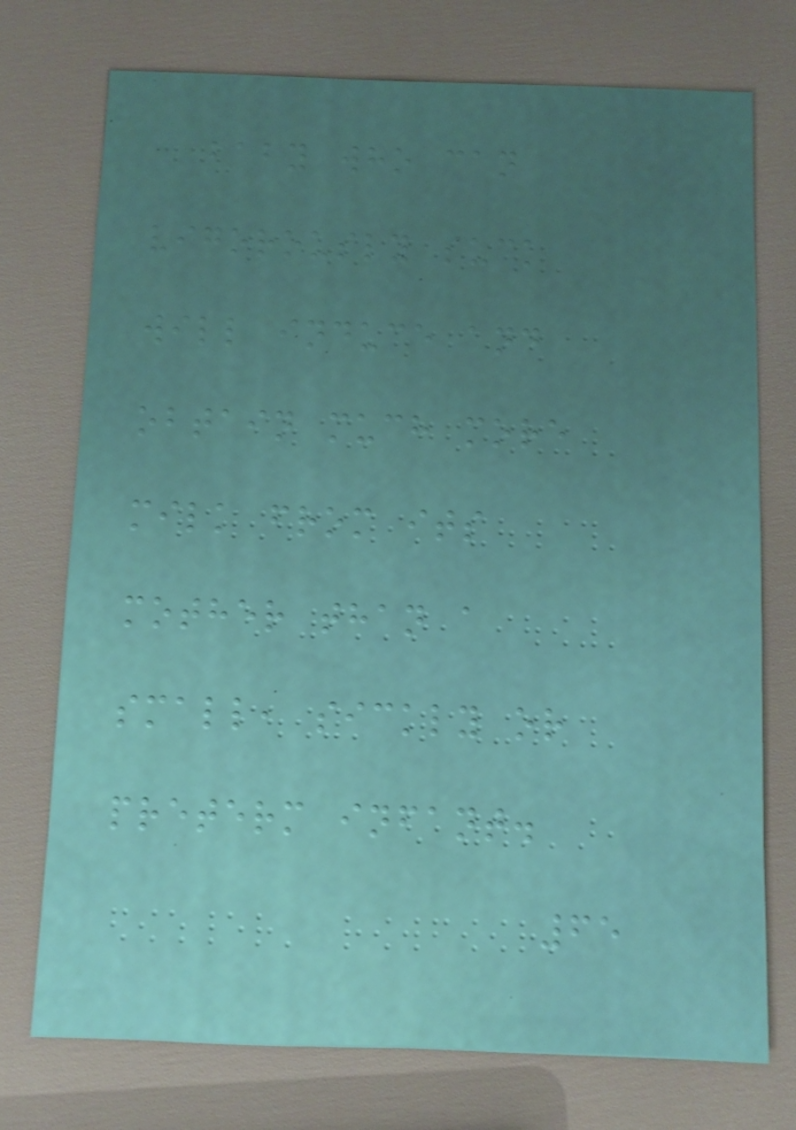baby who can
vigorously suck
will induce and
obtain much more
milk from its
mother than a
small, sickly or
preterm infant.
65
